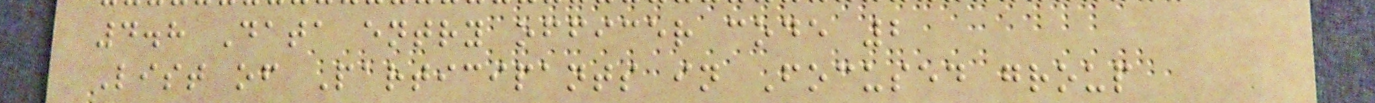4.8 Data entry officer code 2
List of Participants in Focused group
